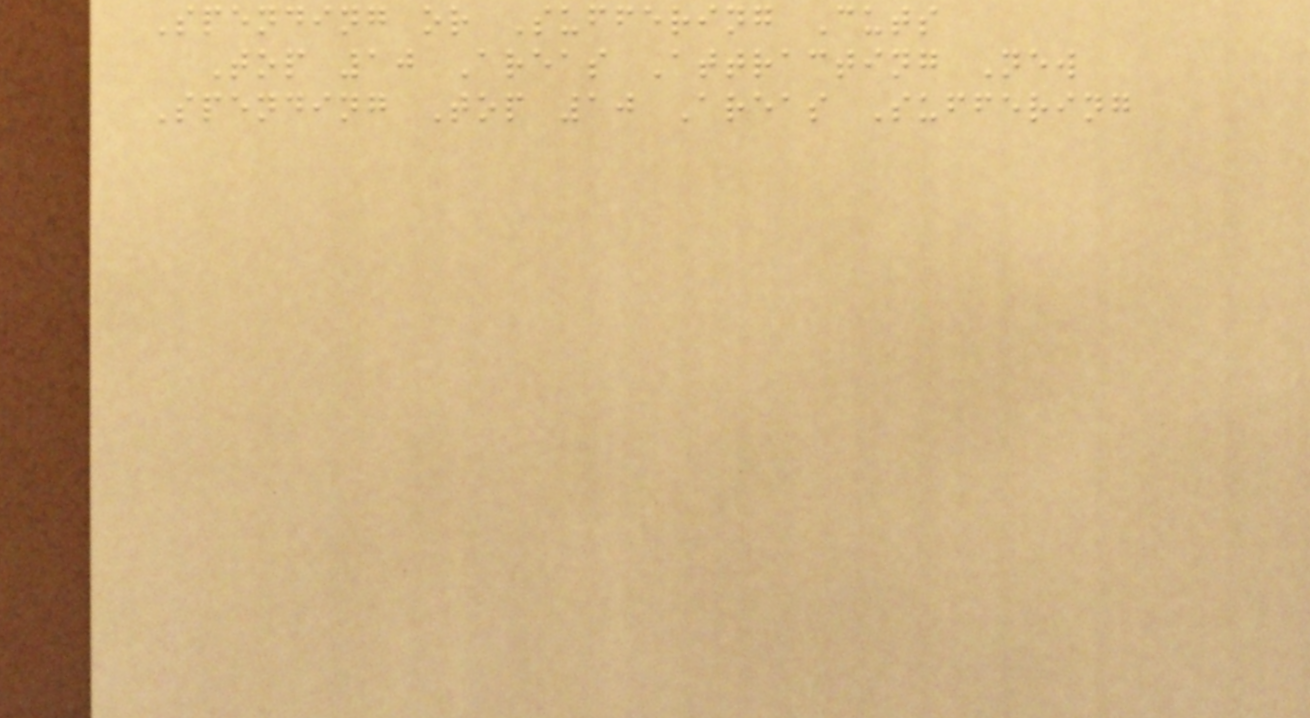Spending or Suffering Cuts
Top 10 Areas Attracting New
Spending Top 10 Areas Suffering
